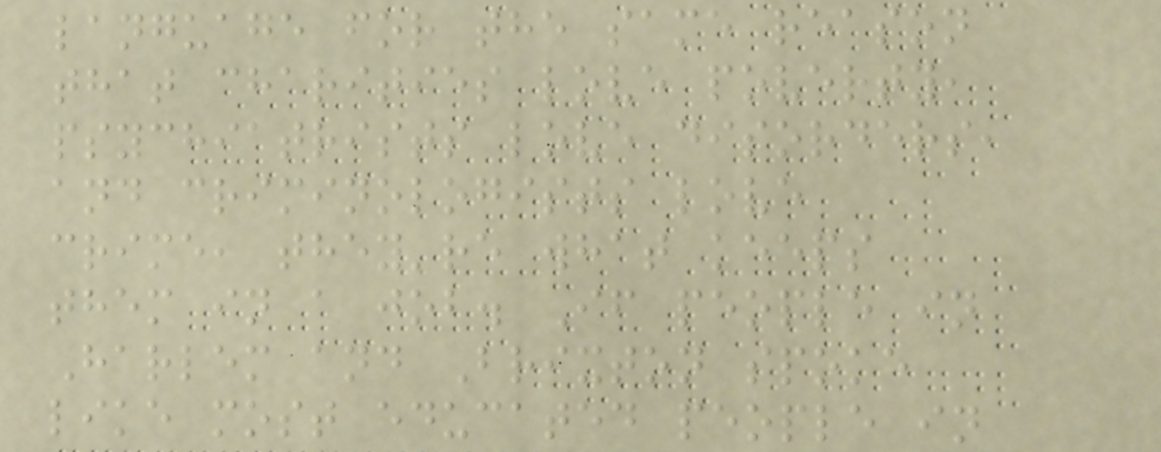language for the same reason
that charities love poverty,
psychiatrists love disorders,
and criminologists love
crime, they're what keeps
them in a job. If people in
Harlem and Brixton spoke
like most educated people in
